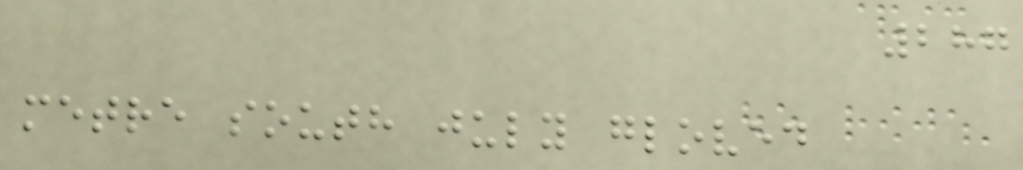287
metre south july gloved
